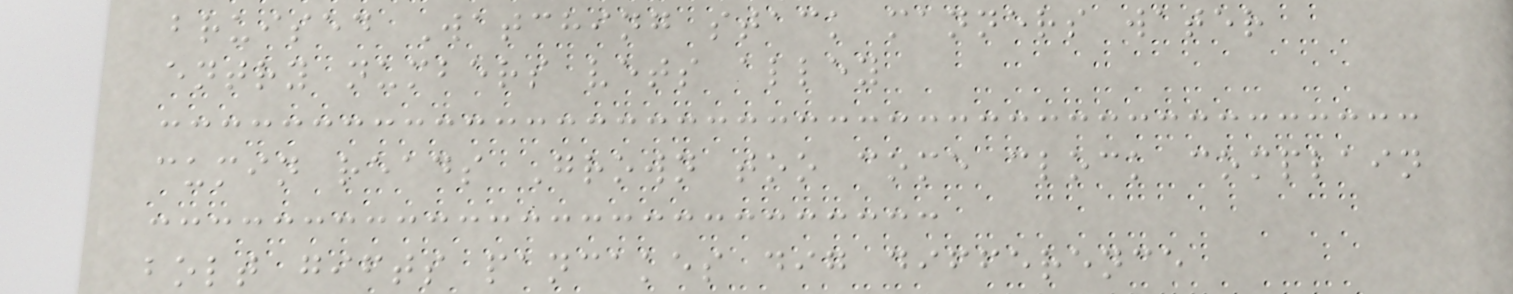bruised Watching stack manners water
entry numbers vets alley
cumin reads Grown too come clock complain
bolt gifts pancakes dig difference
